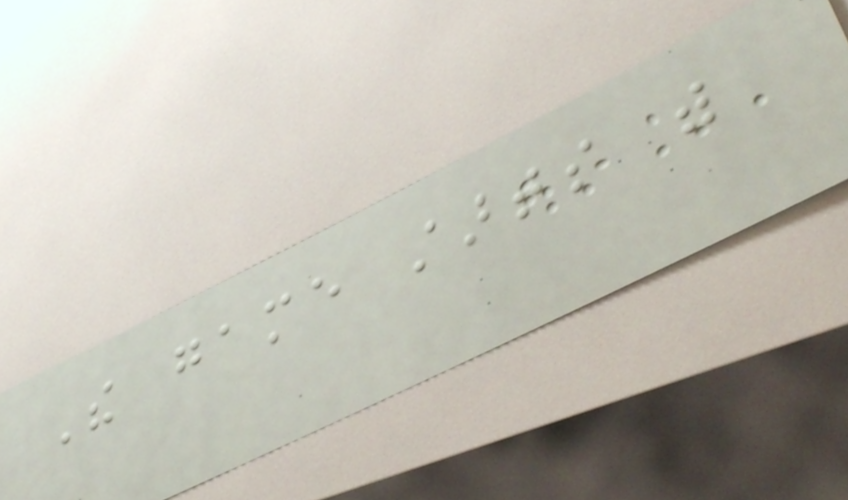The game starts with
